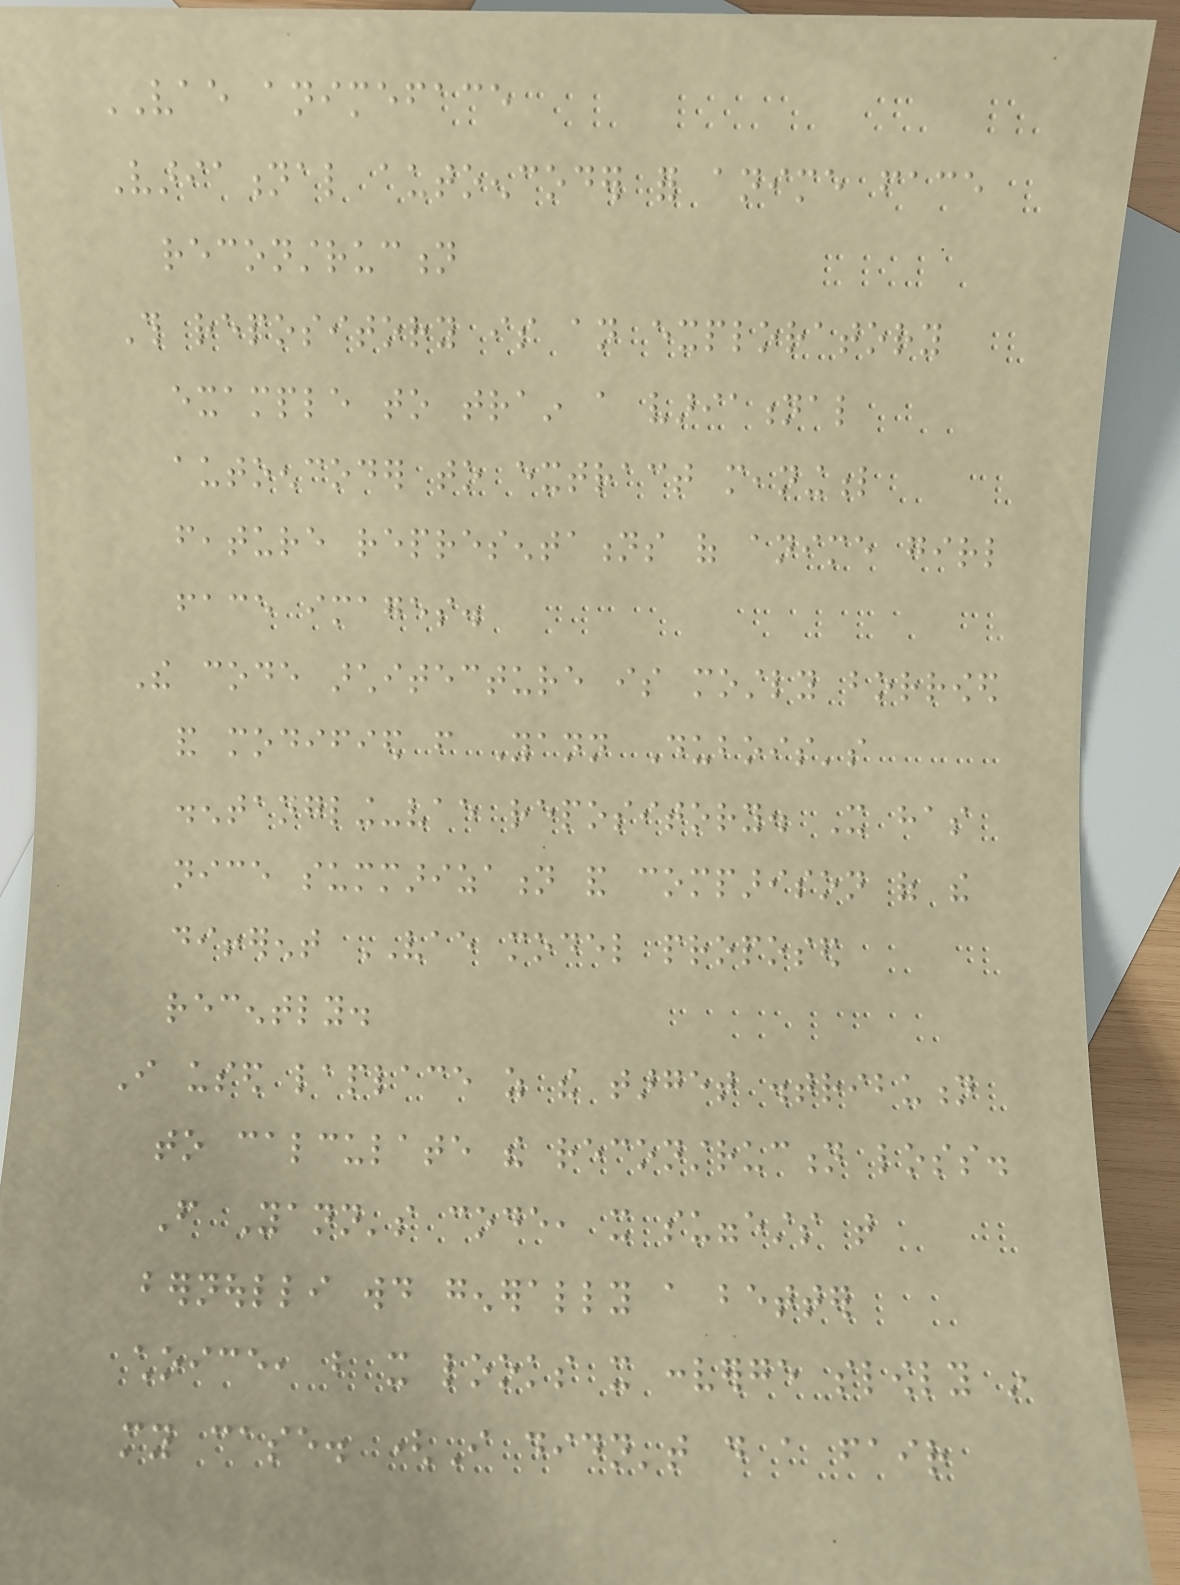VAE animeface
Variational autoencoder for anime face
reconstruction
This repository is an exploratory
example to train a variational
autoencoder to extract meaningful
feature representations of anime girl
face images.
The code architecture is mostly borrowed
and modified from Yann Dubois's
disentangling-vae repository. It has
nice summarization and comparison of the
different VAE model proposed
recently.
I used laplace as the target distribution
to calculate the reconstruction loss.
From Yann's code, it suggests that
bernoulli would generally a better
choice, but it looks it converge slowly in
my case. (I didn't do a fair
